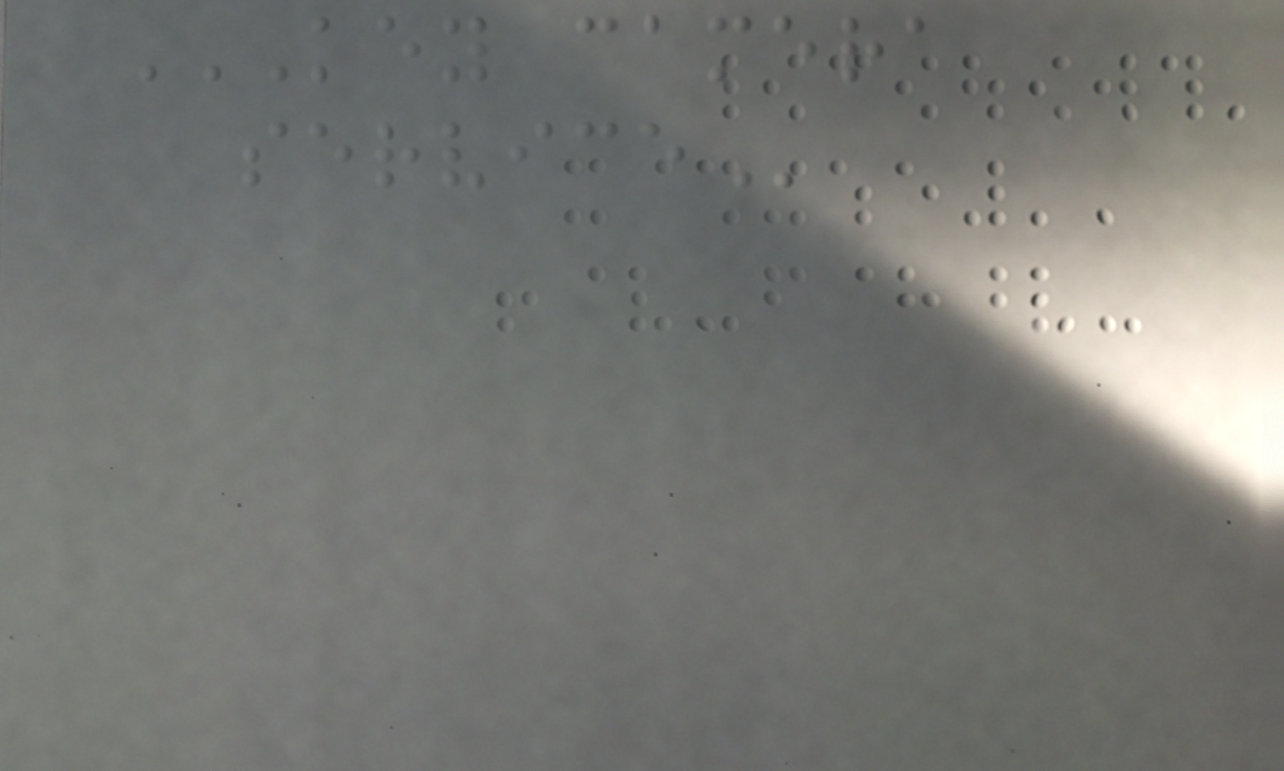KEY CAMERA
SERVICE
